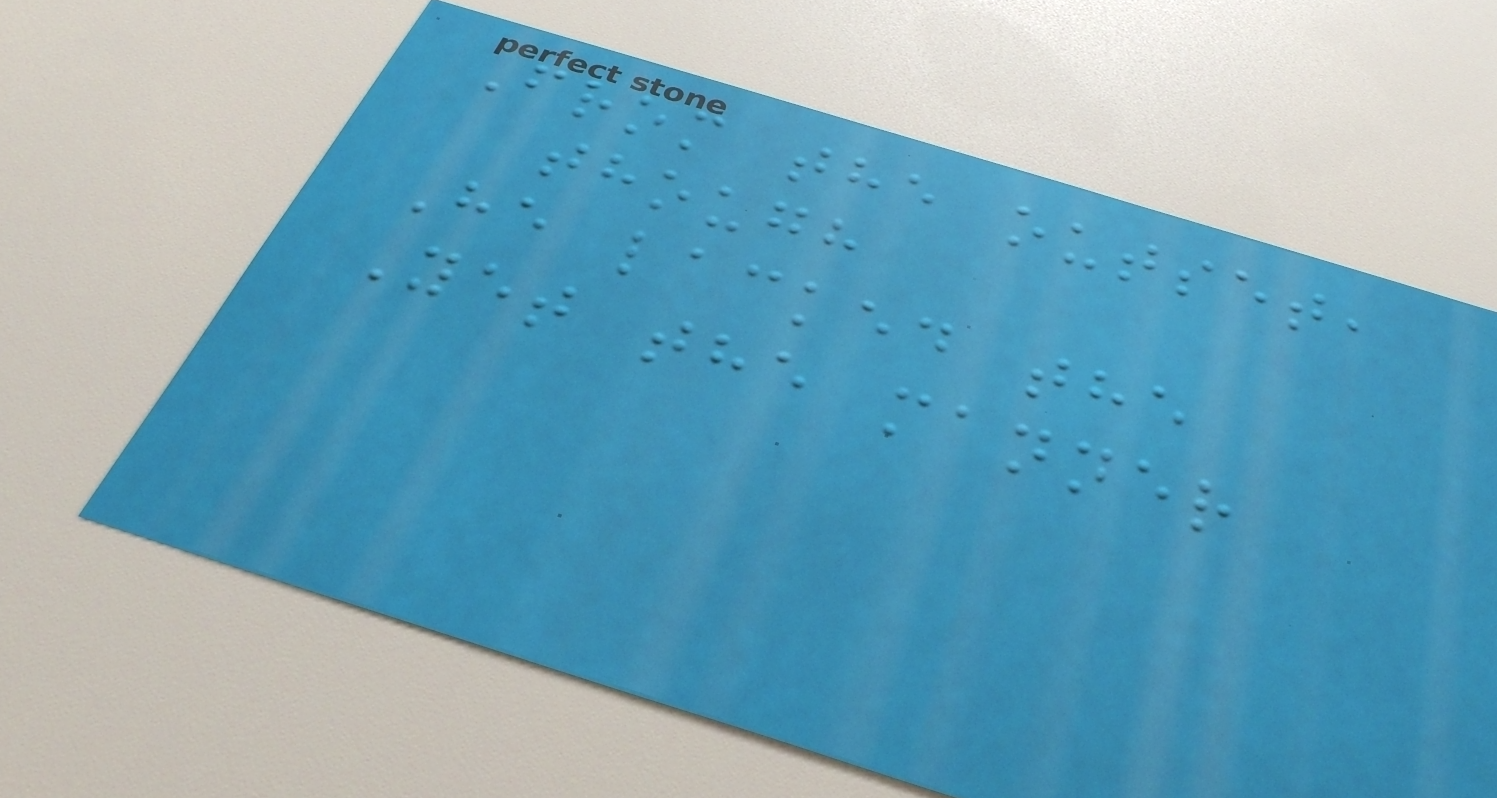From the outset,
though
He lacked the
Yet the manner
